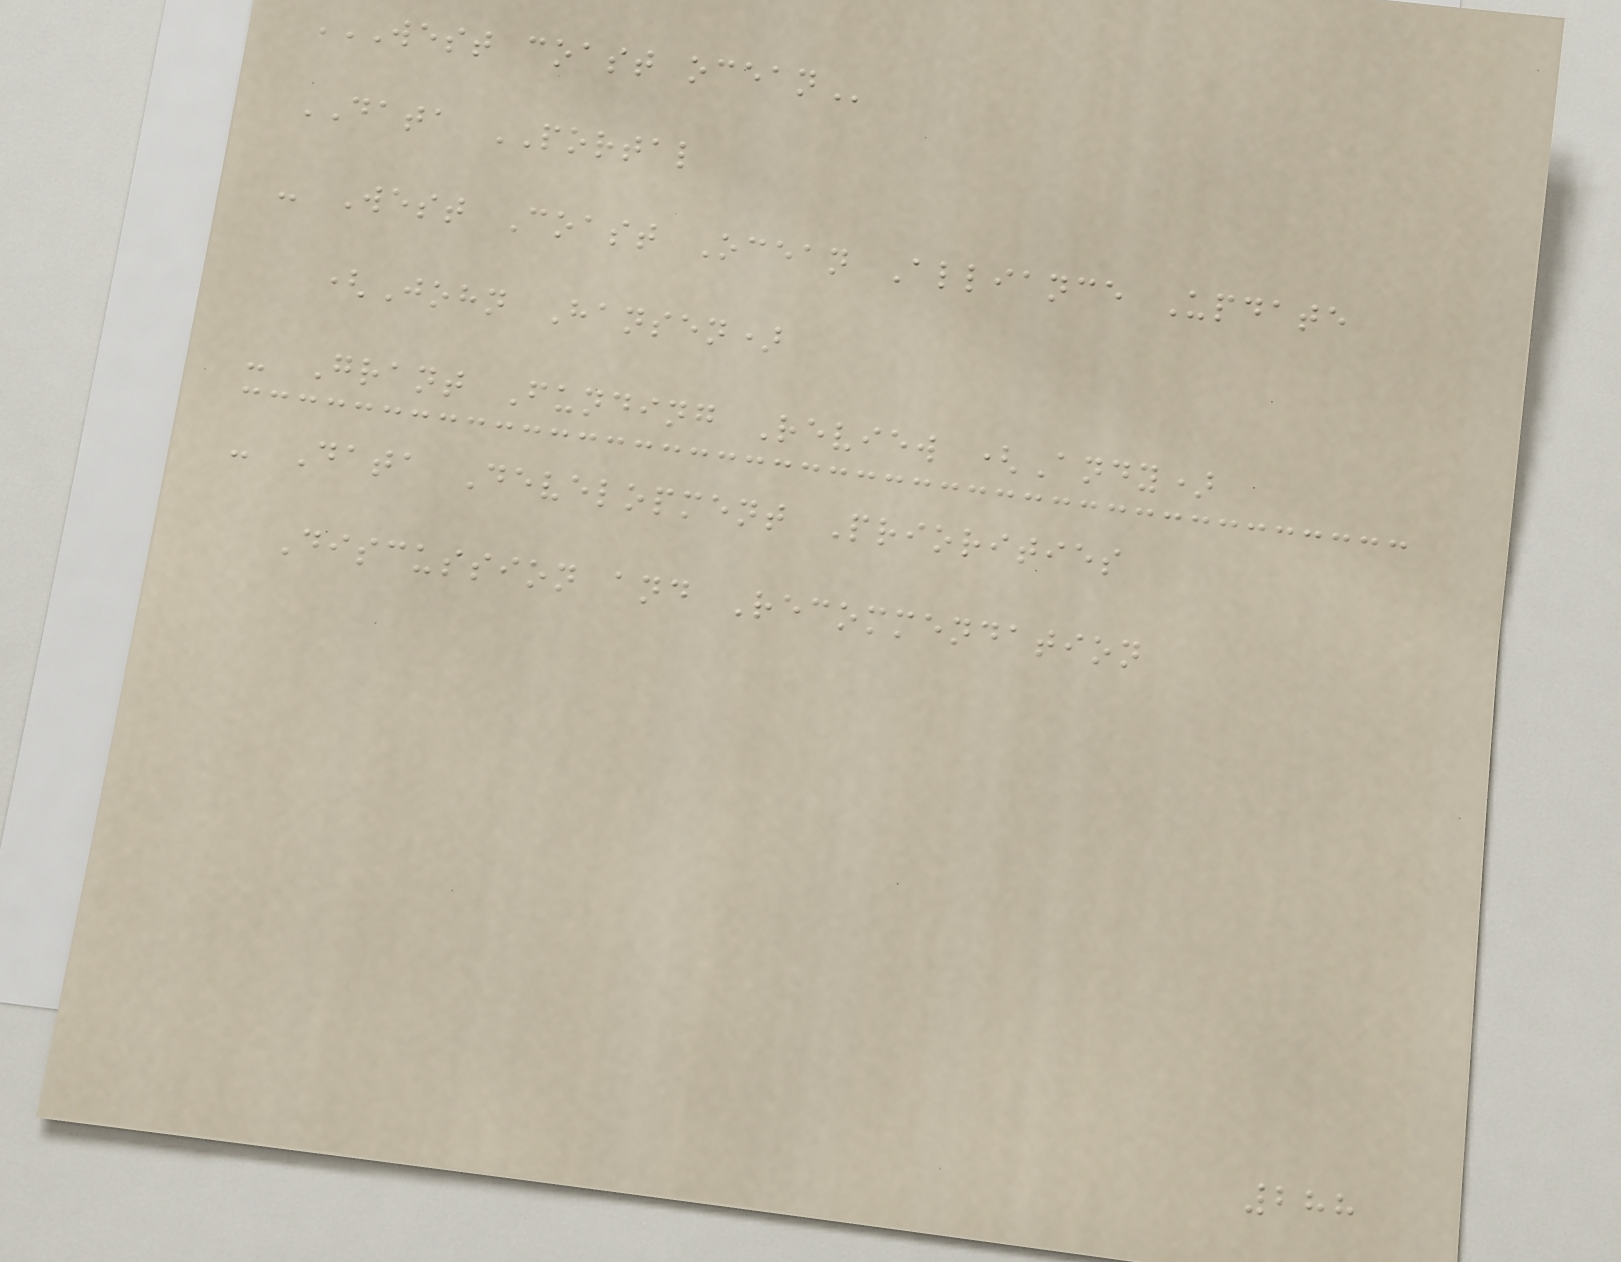WEST COAST OCEAN
DATA PORTAL
- West Coast Ocean Alliance Update
(John Hansen)
- Grant Funding Review (Andy)
- Data Development Priorities
Discussion and Recommendation
288
